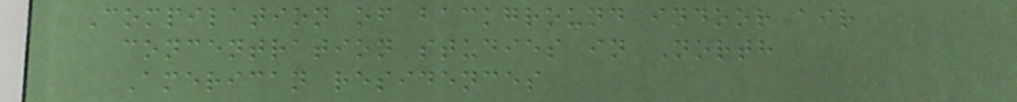Compilation of background indoor air
concentration studies in North
American residences
